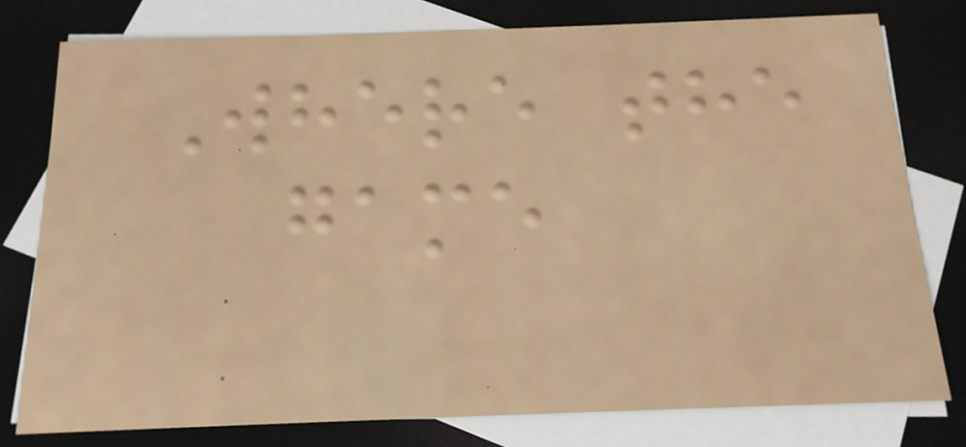Where the
game
